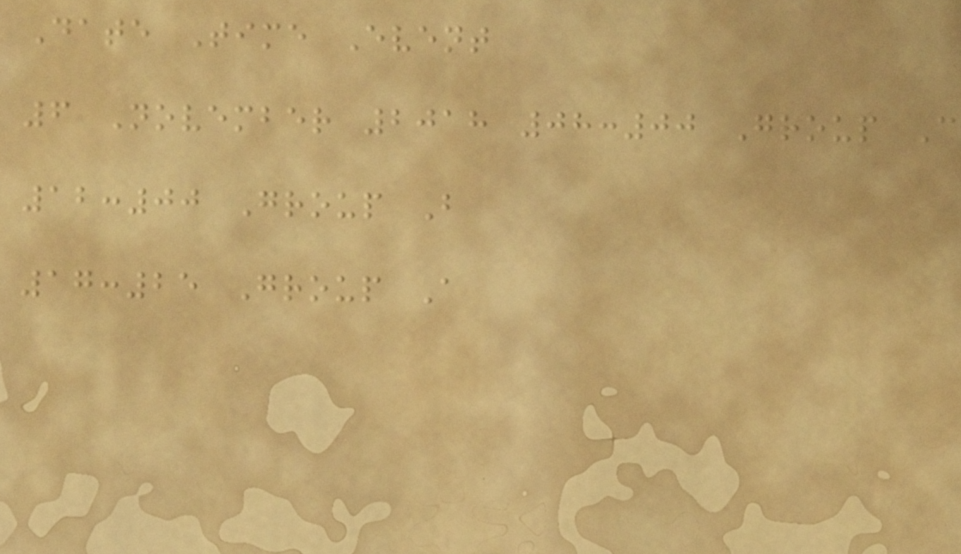Date Time Event
6 November 2018 08:00 Group C
12:00 Group B
17:25 Group A
